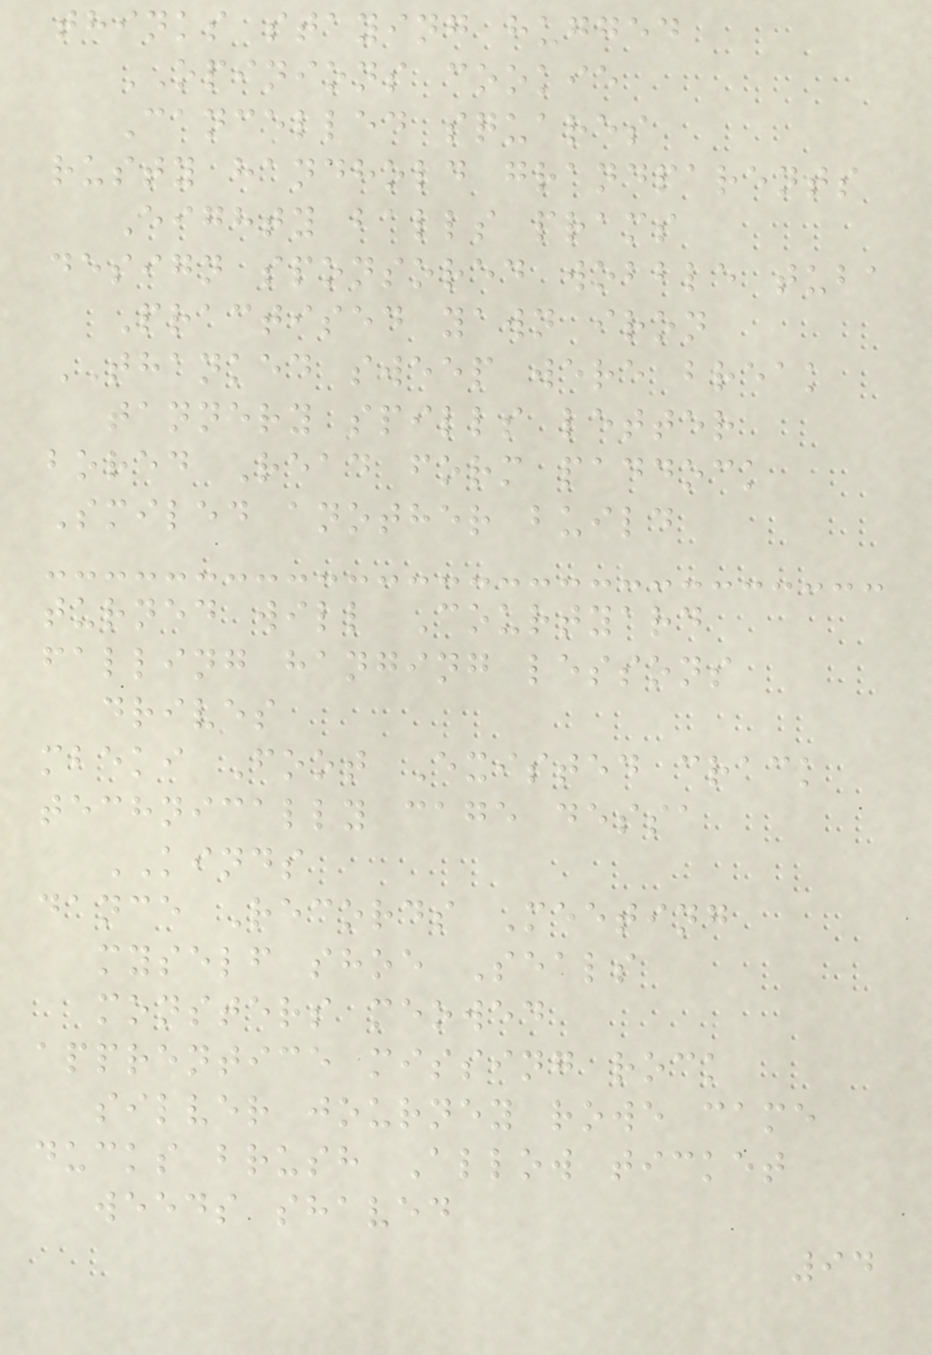thinks staying hugged
OPINIONS cookie
Cancelled squares
rusty handhold grandparents
Eighty balls prams
design sponsored wobble tuba
Practised yawn iron
THANKED sweep were break
tannery spills letter
bored Read form paddock
Smiled another build
turned will Courtyard
falling hanging lessons
drives
mbeki Foot Existed crack
technically cage dessa
KINDS
dance Records Meeting
myself shoe Seals
monsters meowed
apprentice missing rock
silver journey rowe came
ducks brush Allow ticket
weeds shaved
94
